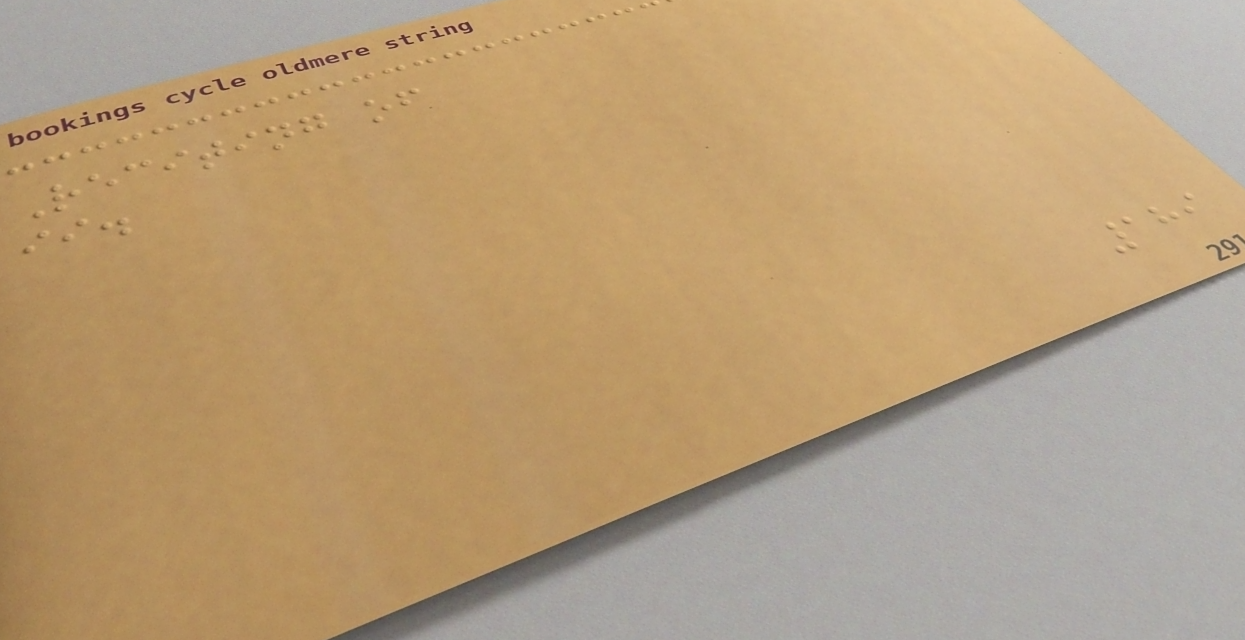Reciting of
ii.
189
